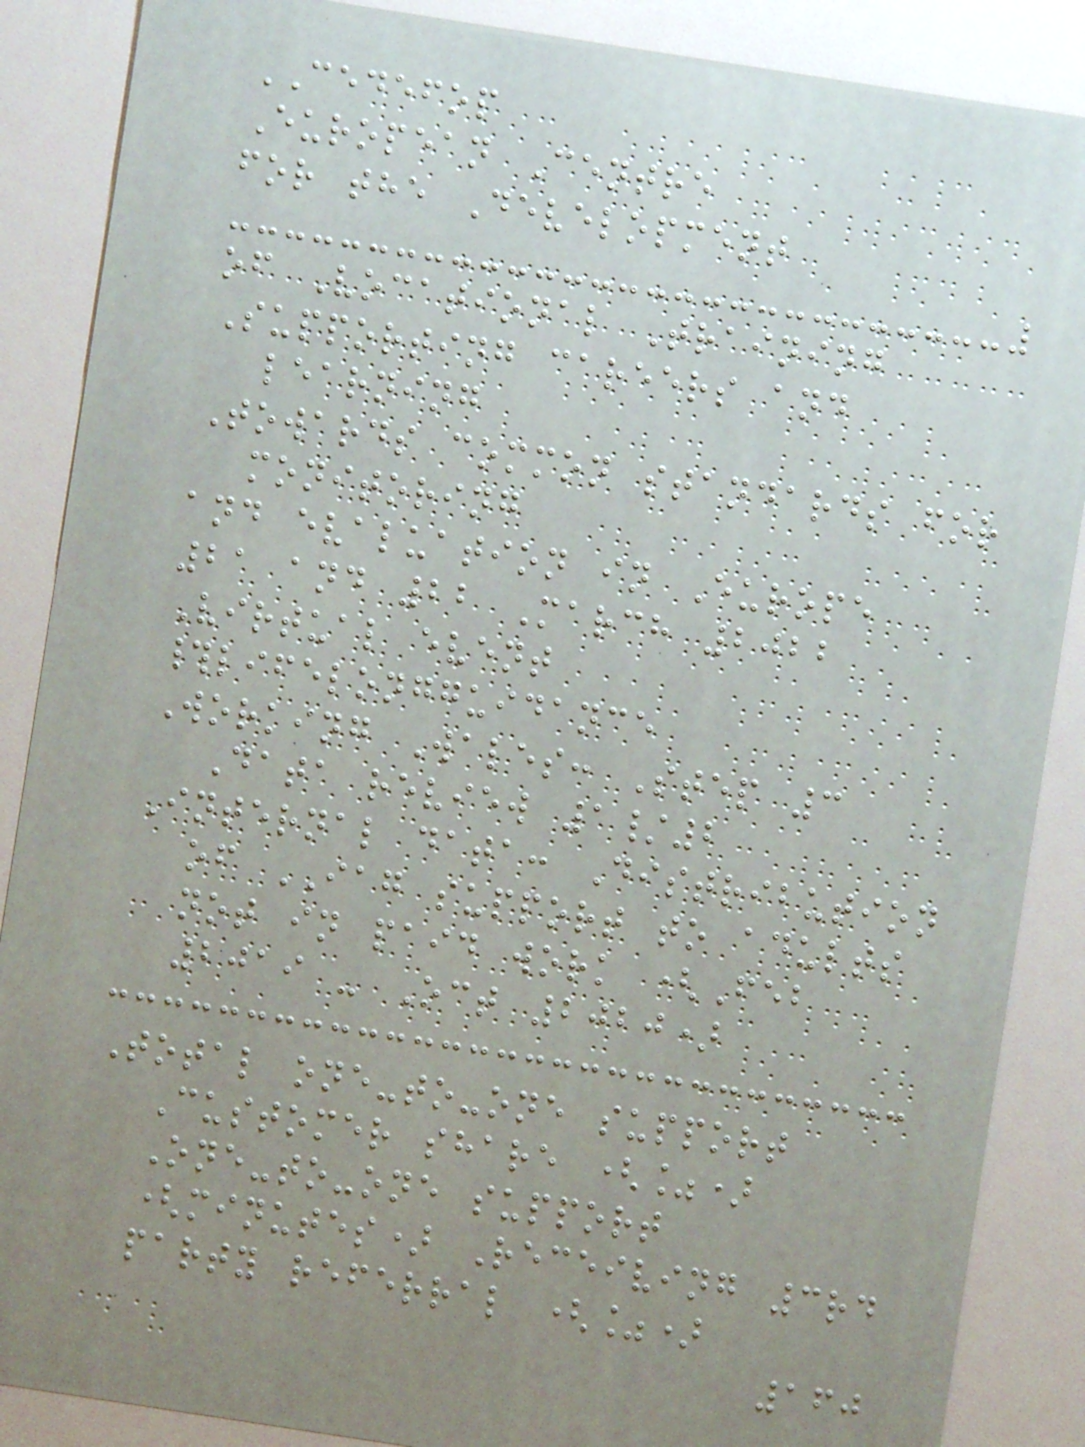CEDEFOP
European Centre
for the Development
of Vocational Training
Supporting careers and
learning
Towards common standards for
monitoring
and evaluation in Europe
21 and 22 March 2022
Virtual event
#lifelongguidance
Working Wales: Step 3
Data review 1/2
Internal data: Distribution
of IAG support to adults
not in paid work (Feb
2019 - Oct 2020)
Total one-to-one support
Customer share (%)
One-to-one support
(minutes) Receiving 3rd
party referral (%)
160
